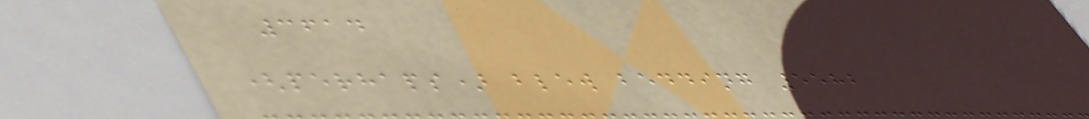3614
(perhaps) blew bedding 5582
